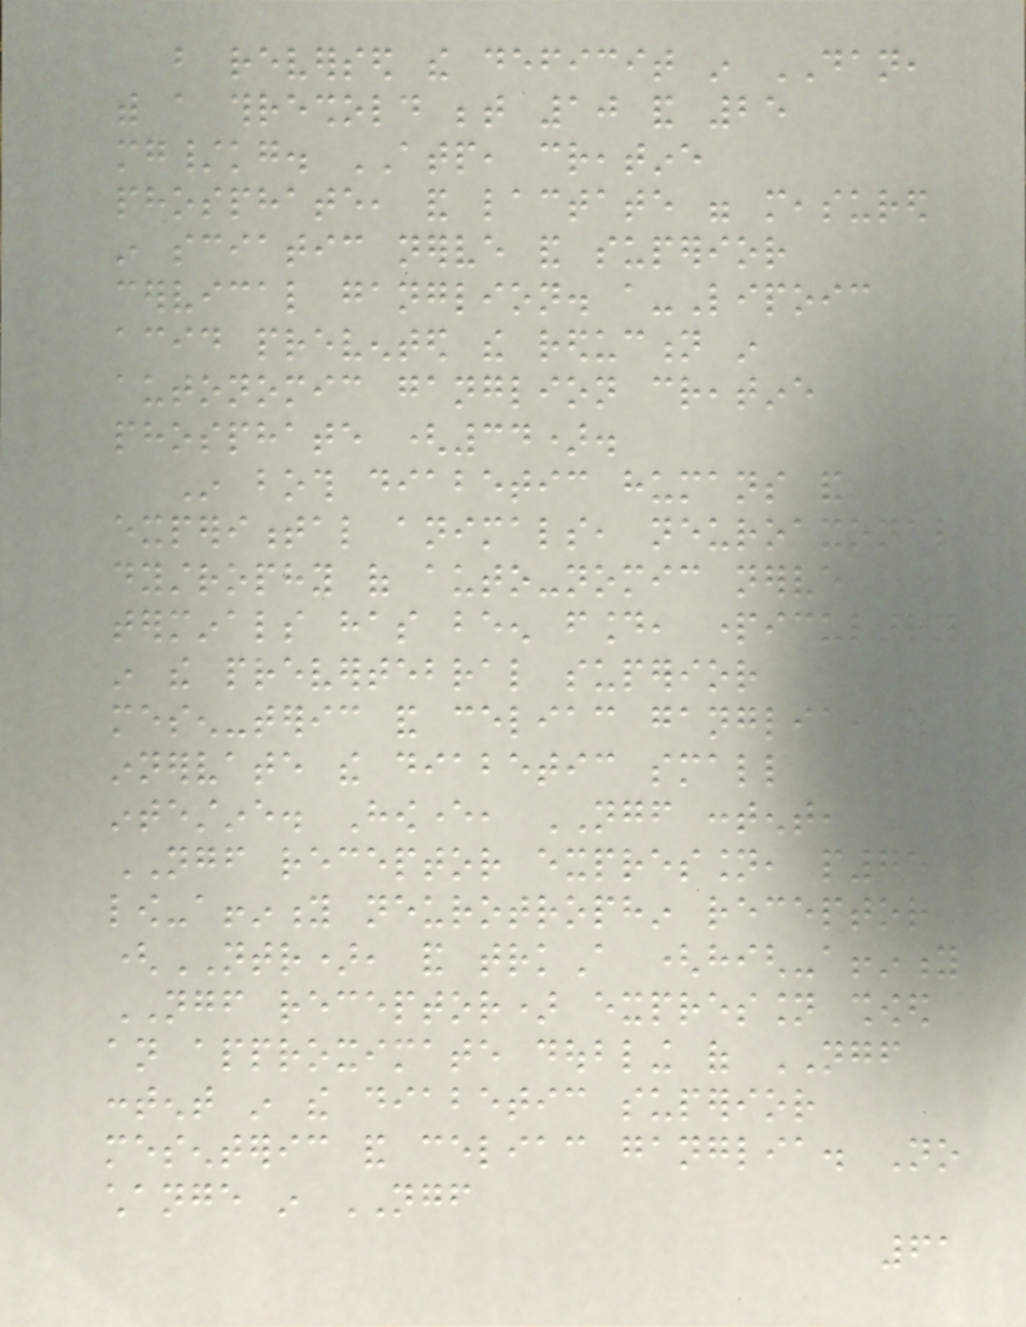but reversed the deficit in DAN,
with a threshold between 10 and 25
mg/kg. ATP, creatine
phosphate, and lactate were measured
in sciatic nerve and superior
cervical ganglion. a-Lipoic
acid prevented the reduction in
autonomic ganglion creatine
phosphate (34).
In both diabetic humans and
experimental animals, neuroaxonal
dystrophy of auto-nomic nerve
terminals has been found, particularly
in the prevertebral superior
mesen-teric and celiac ganglia, which
innervate the diabetic small
intestine. However, NGF content,
NGF receptor expression, p75
low-affinity neurotrophin receptor
(NTR), and trkA (high-affinity
NGF receptor) expression showed
an approximate doubling of NGF
content in the diabetic superior
mesenteric and celiac ganglia. No
change in NGF
61
